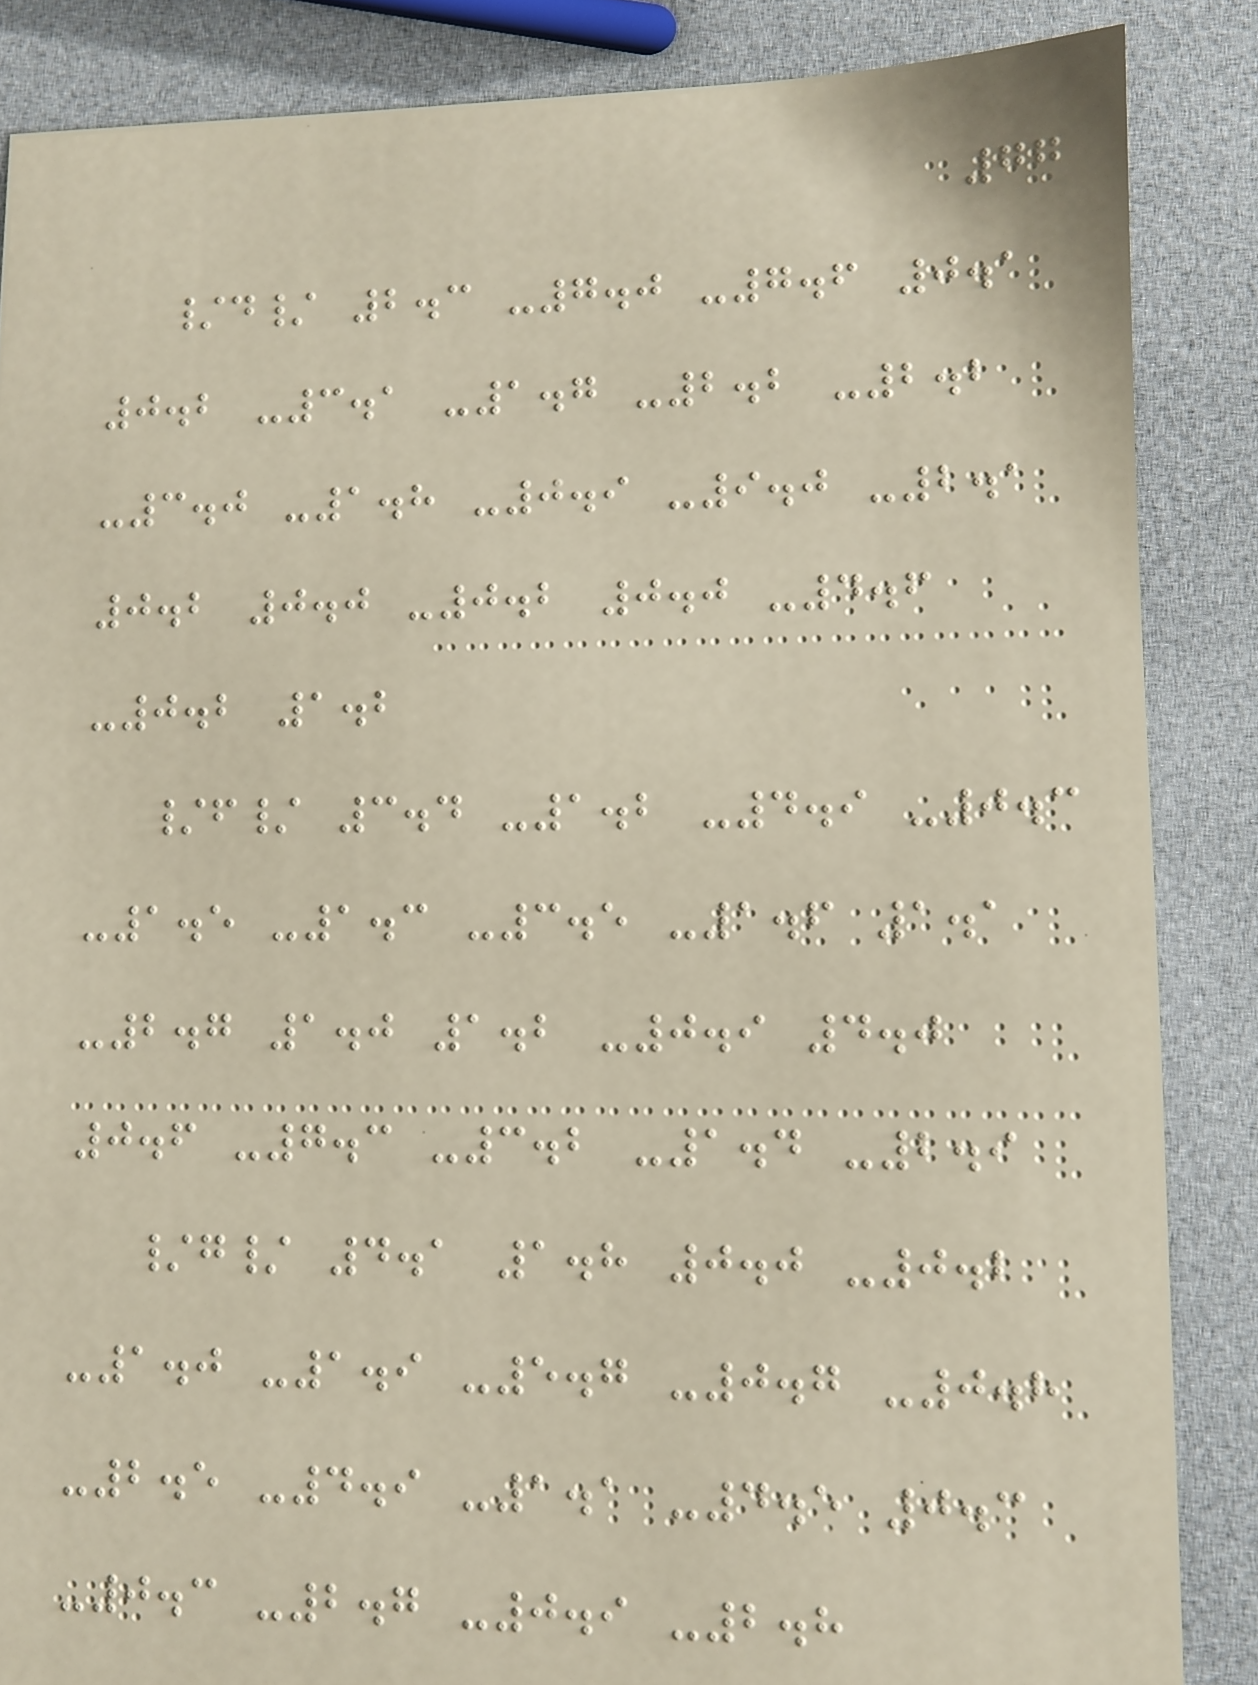77
/d/ 2.3 -7.0 -7.6 0.1
0.2 -3.1 -1.7 -2.2 -2.2
-3.0 -1.8 -0.9 -9.0 -2.1
0.2 0.0 -0.2 0.0 -4.6
-0.2 1.2
/f/ 3.4 -1.2 -4.9 -0.3
-1.5 -1.3 -3.5 -1.6 1.1
-2.7 1.0 1.2 -0.9 4.0
0.6 -7.3 -3.2 -1.4 -2.9
/g/ 4.1 1.8 0.0 -0.2
-1.0 -1.9 -5.7 -0.7 -0.8
-2.5 -4.9 -1.1 -4.5 0.3
-0.3 -2.7 -0.9 -2.8
